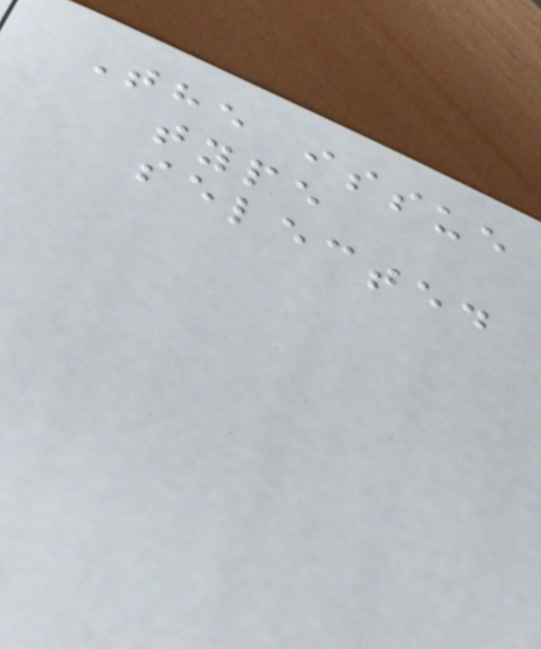The issue
type
selected
